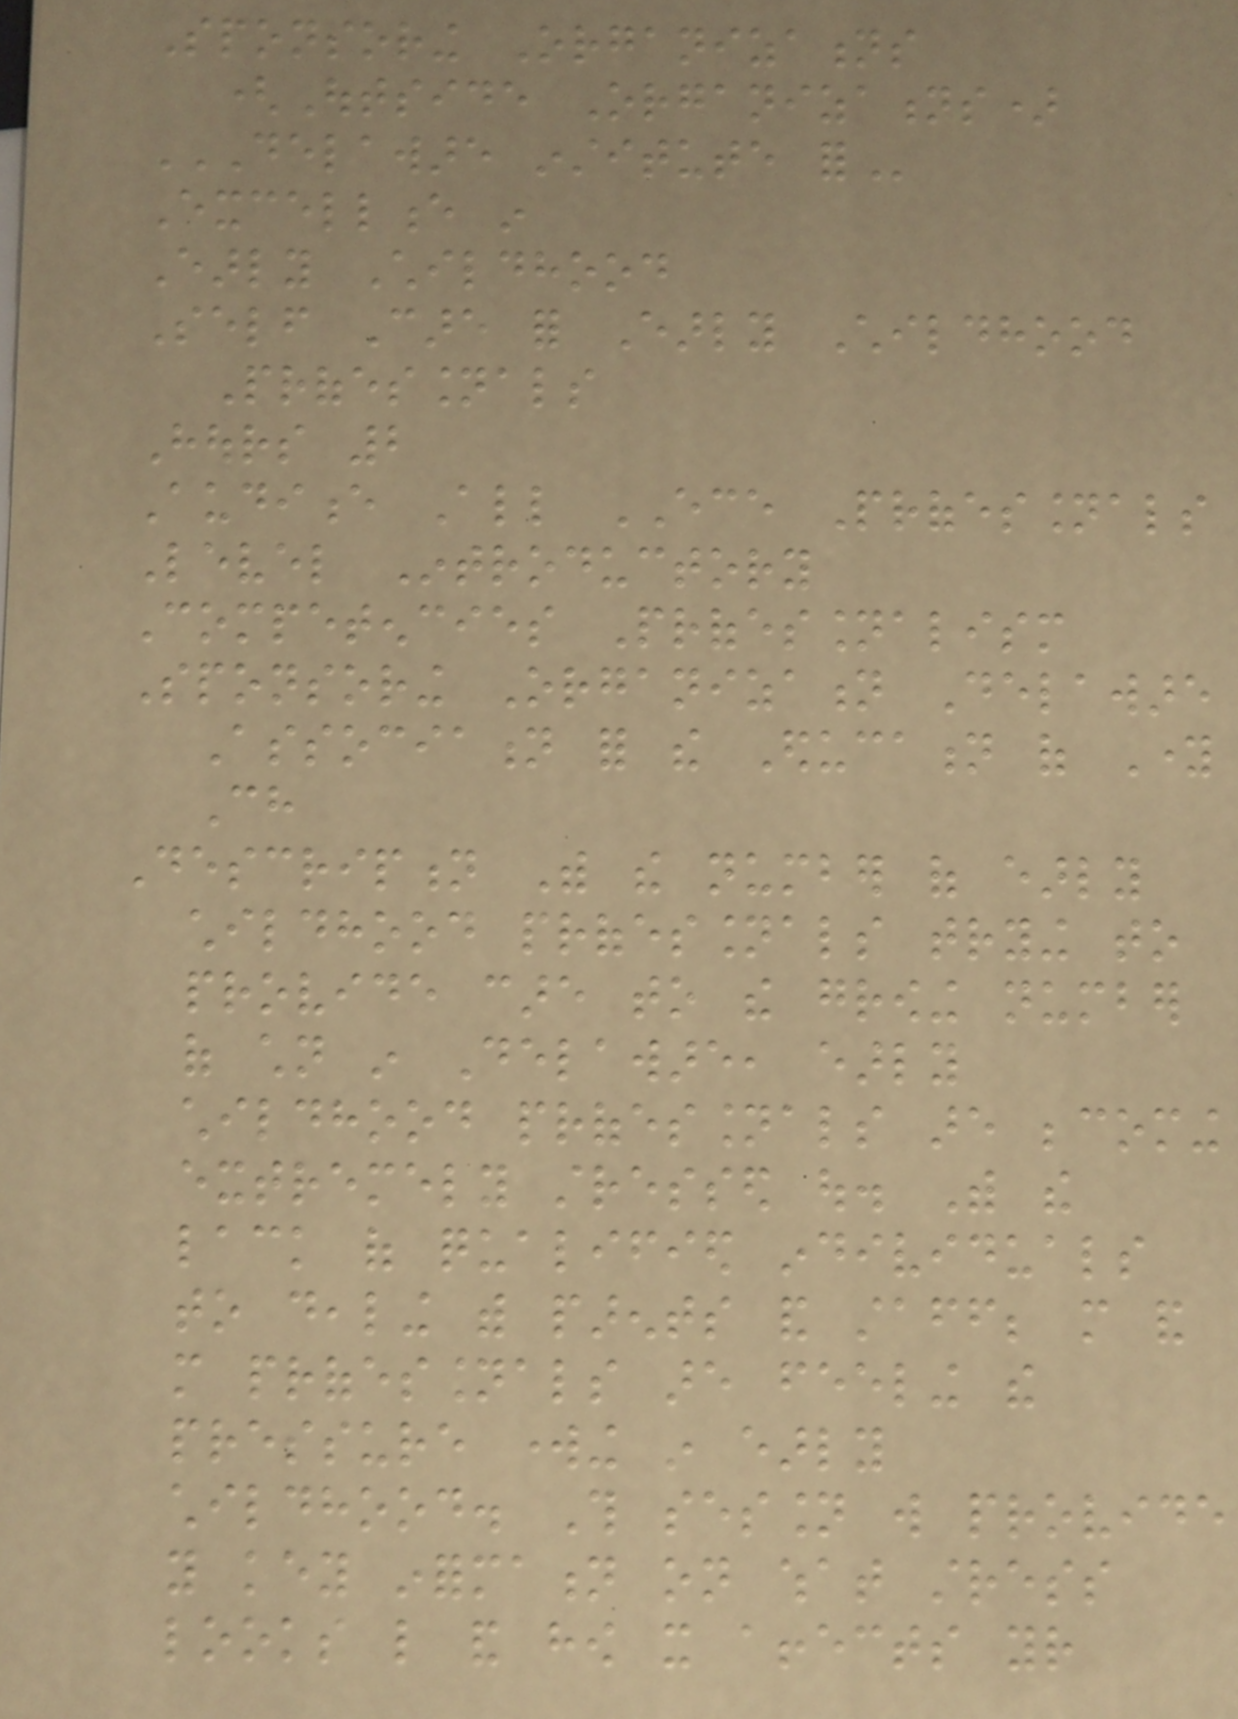Sponsoring Organizations
(Outside Organizations)
DELAWARE INSTITUTE FOR
Excellence in
Early Childhood
Self Care for Early Childhood
Professionals
Hours 2
Audience All ECE Professionals
Level Introductory
Competencies Professionalism
Sponsoring Organization Delaware
Association for the Education of Young
Ch
Description With the number of early
childhood professionals trying to
provide care to the growing number
of children in Delaware, early
childhood professionals are becoming
extremely stressed out. With the
lack of qualified individuals
to dealing with parents and staff; more and
more professionals are feeling the
pressure working in early
childhood. This session will provide
you key information on what stress
looks like and how it affects your
